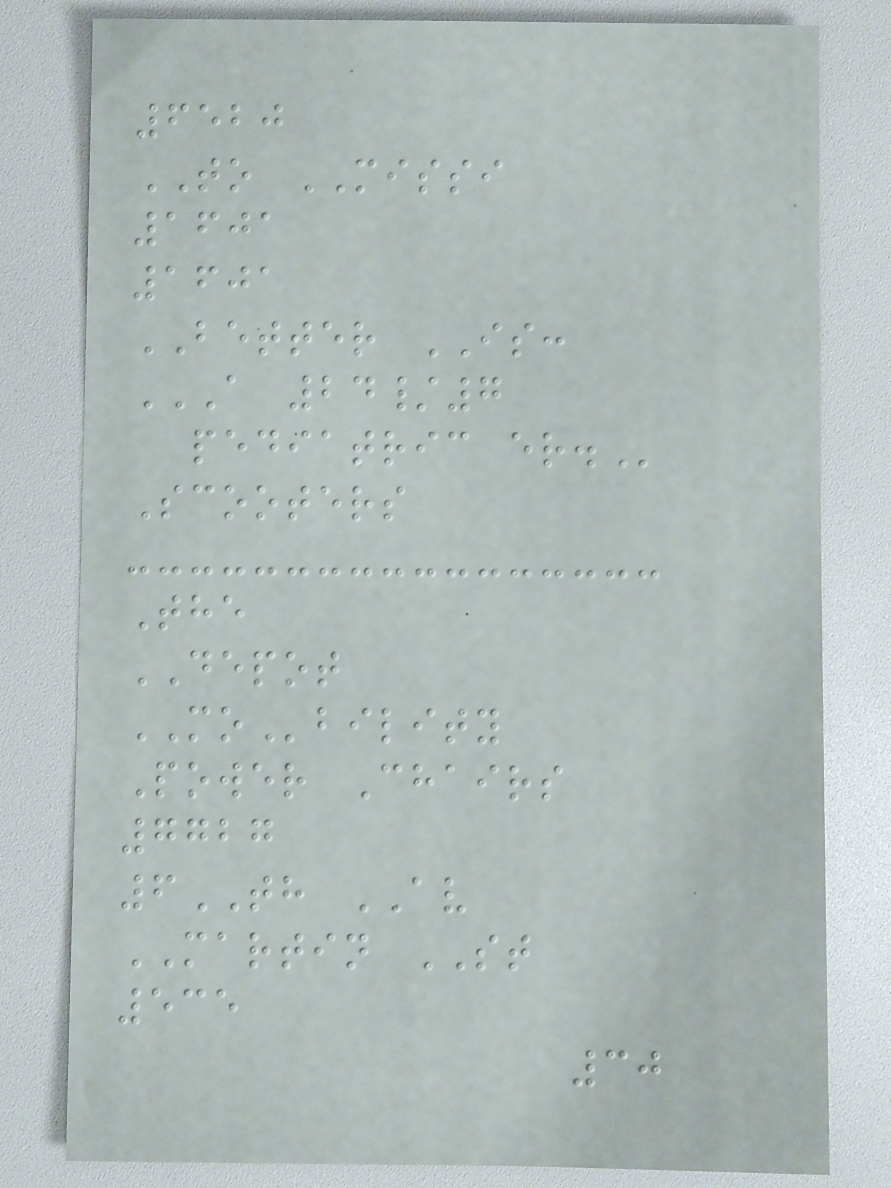6520
TO MISSI
1601
1601
BETTER IS:
A 24/7
PEDIATRIC ER.
Scooters
The
DEPOT
MObility
Power Chairs
7727
6TH AV
MARTIN ST
535
30
